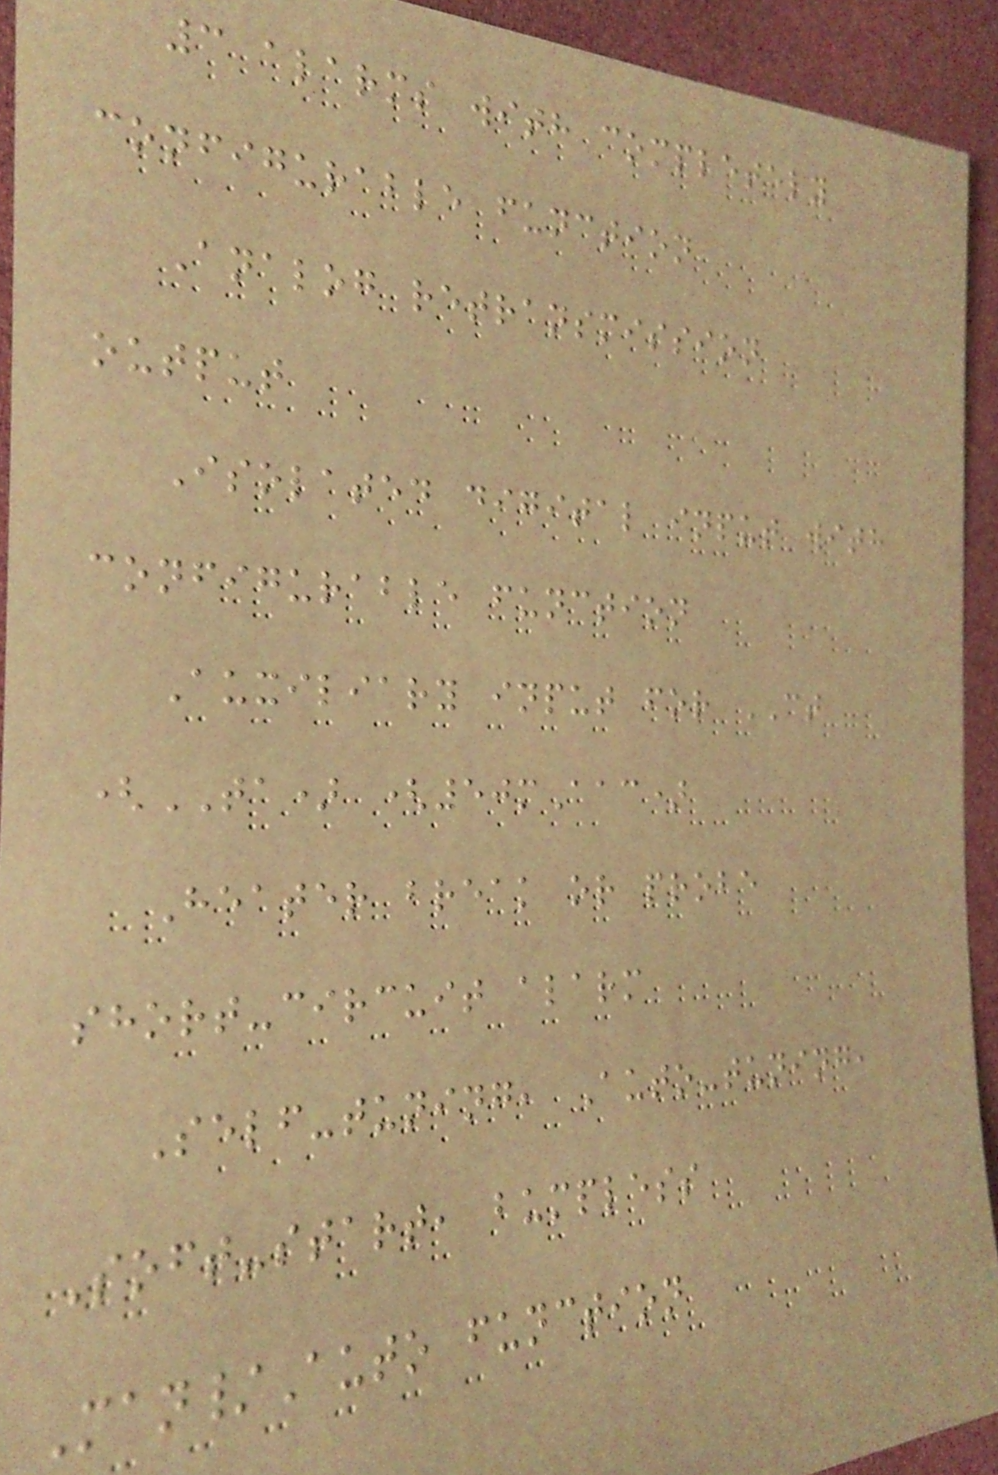3 alarms with completely
configurable function
Analog retransmission
output
Isolated digital input with
configurable function
Auxiliary input for CT
(TA) (50mAac)
Heater break or probe
short-circuit alarm
Self-tuning, Auto-tuning,
Soft-start, bumpless
Man/Auto function
